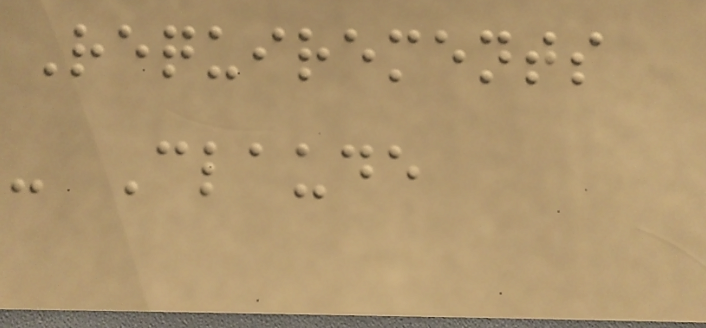Requirements
- Claude
